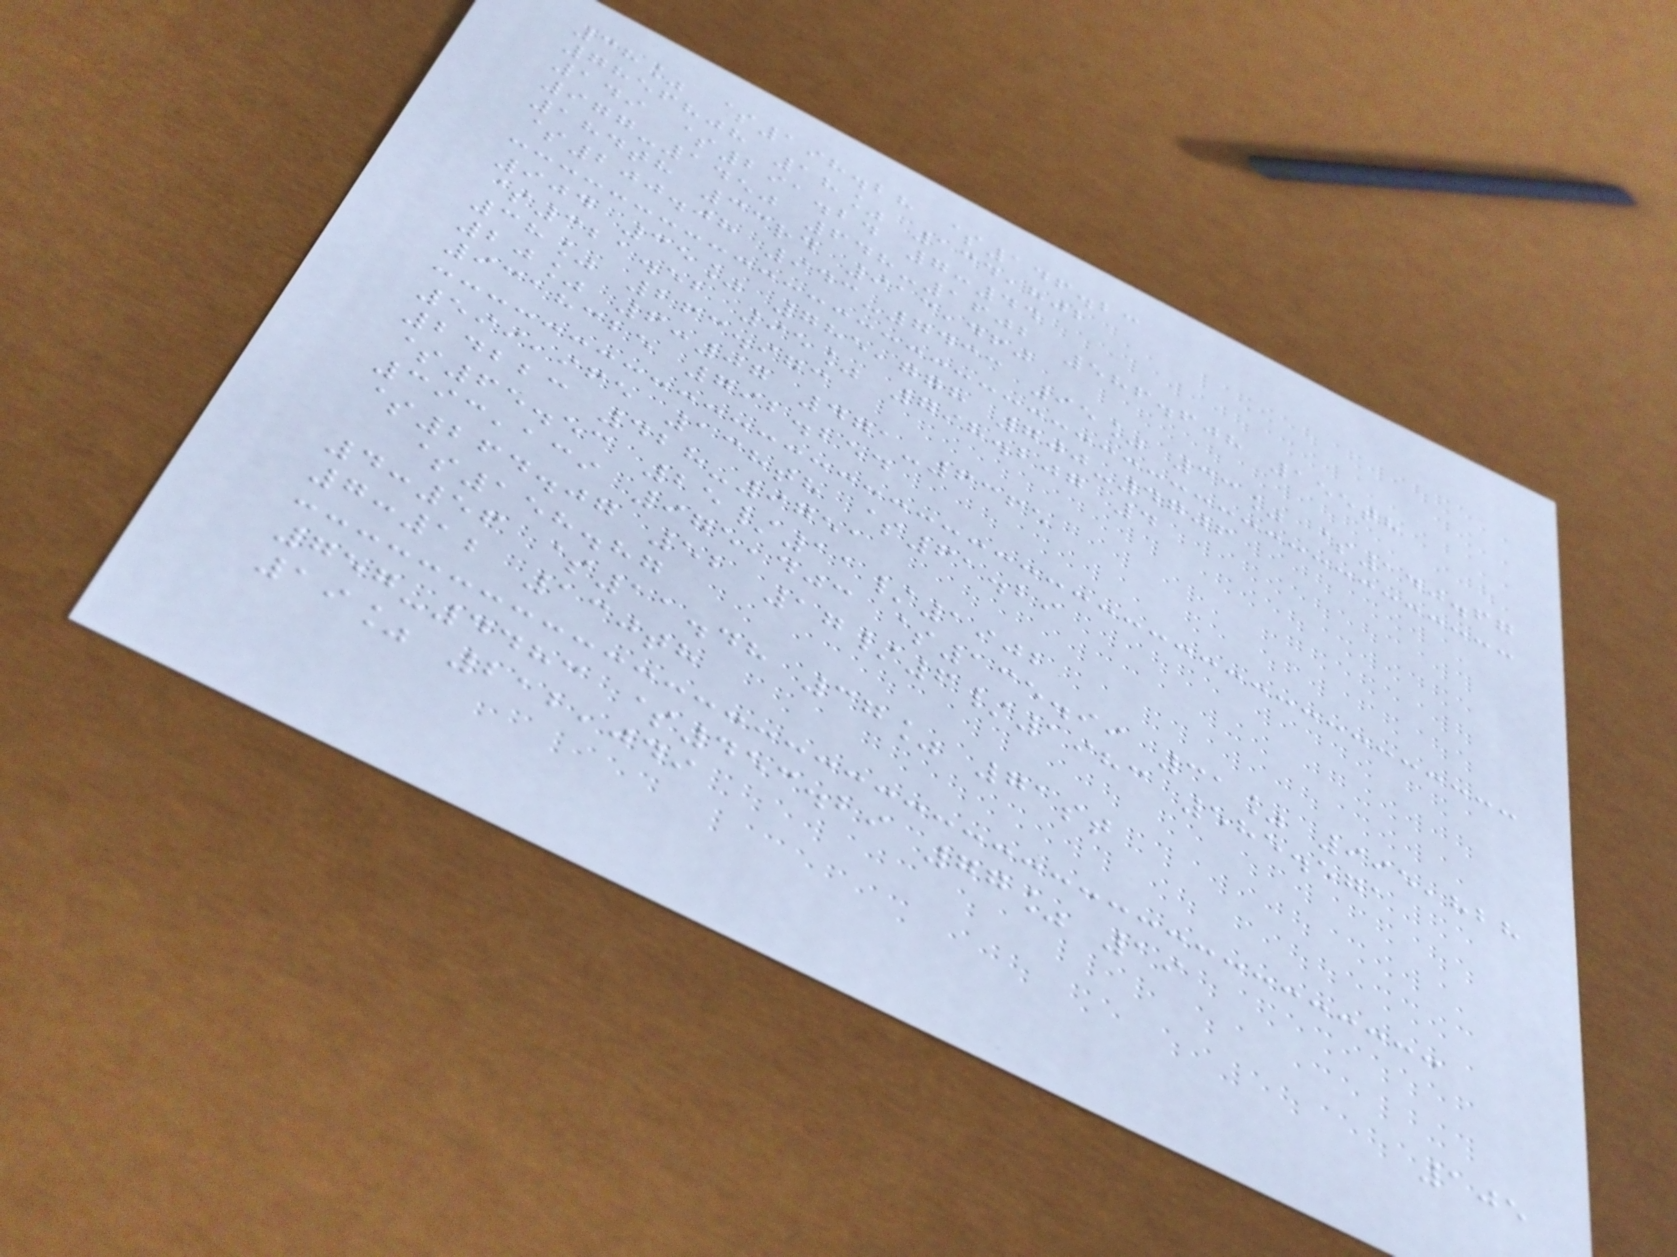38% $198.28 $146.23
7856808 18% 134,802
149 $291.24 7:44
977-1450 648-1602 586.608 155th
184th 33rd 913,460
$200.08 943-7433 95% 33% $140.67
904 35% 785,778 700-4706
$321.52 95% 798.207 4
38% 263.973
20% 6:07 471-6365
9318325 792.254
599,965 138th $61.29
24223 428-9751
$65.53 25/11/1902
393,139 975,403 $135.99 31% 995,828
$264.07 52 17/6/1983 585.571
$158.87
4:56 $11.48 37% 71st
7:12 130th
757-4483 $453.29 77% 19
19% 212,049
105
